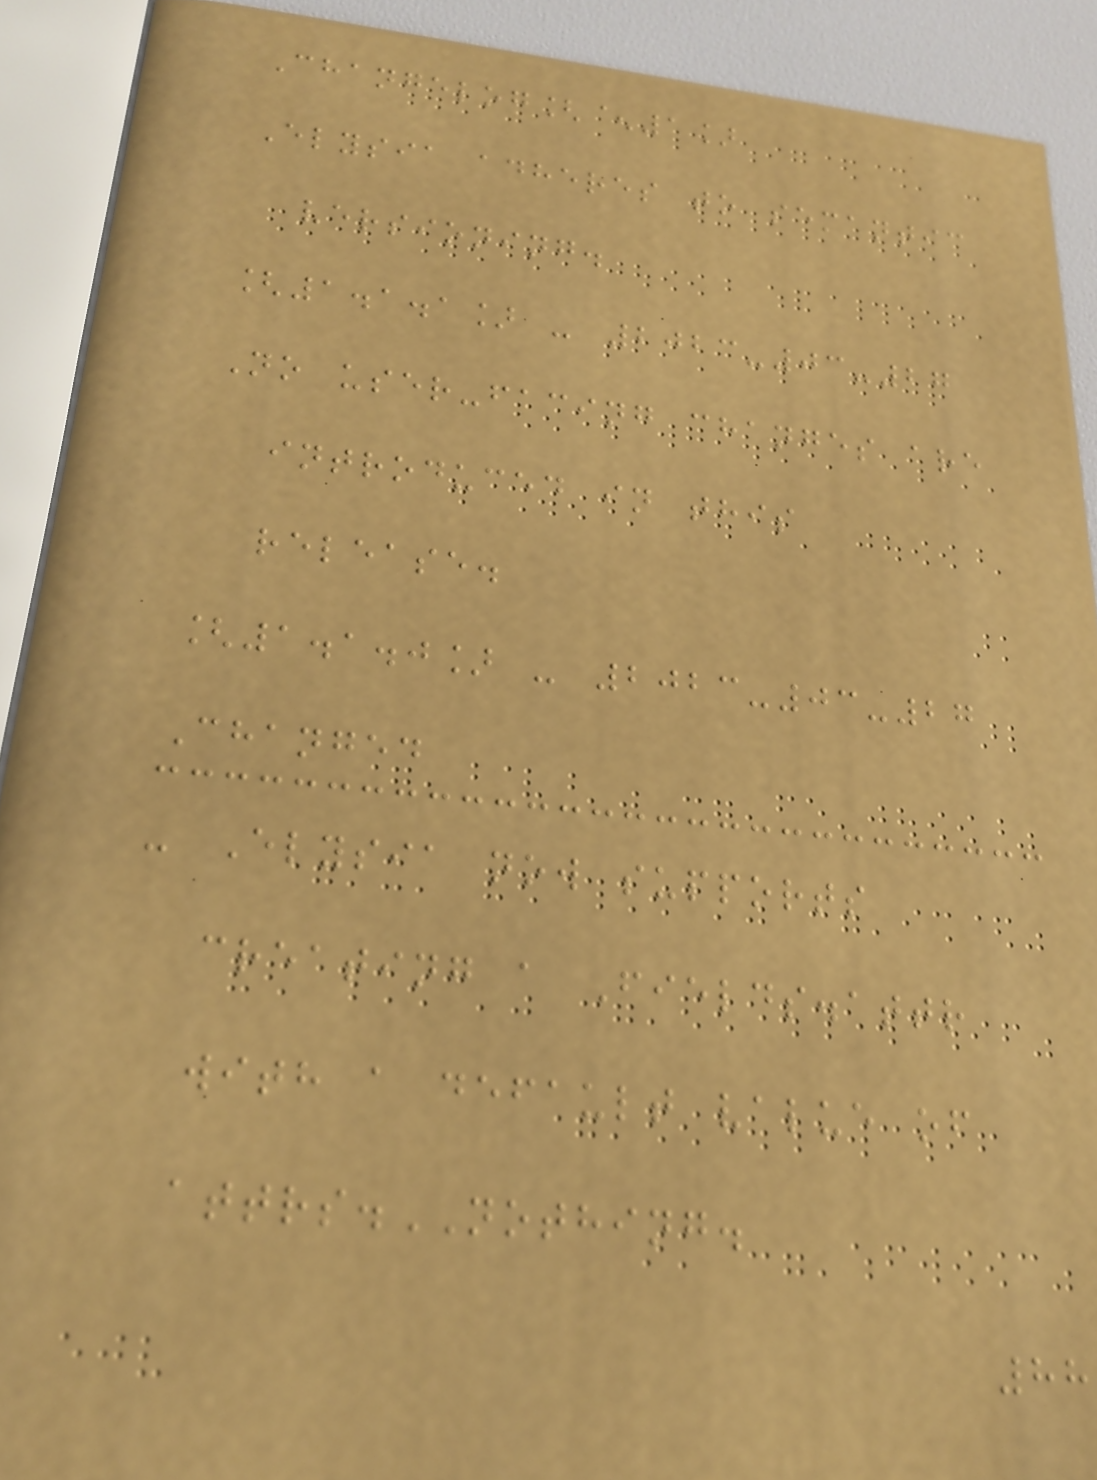Changelog[^1]
Elysia adheres to semantic
versioning.
[1.1.1] - 2023-03-27
No user-facing changes are
introduced in this
release.
[1.1.0] - 2023-03-27
Changed
- Elysia now supports
creating a Fields.attr
with a default value of
attrs.NOTHING.
88
